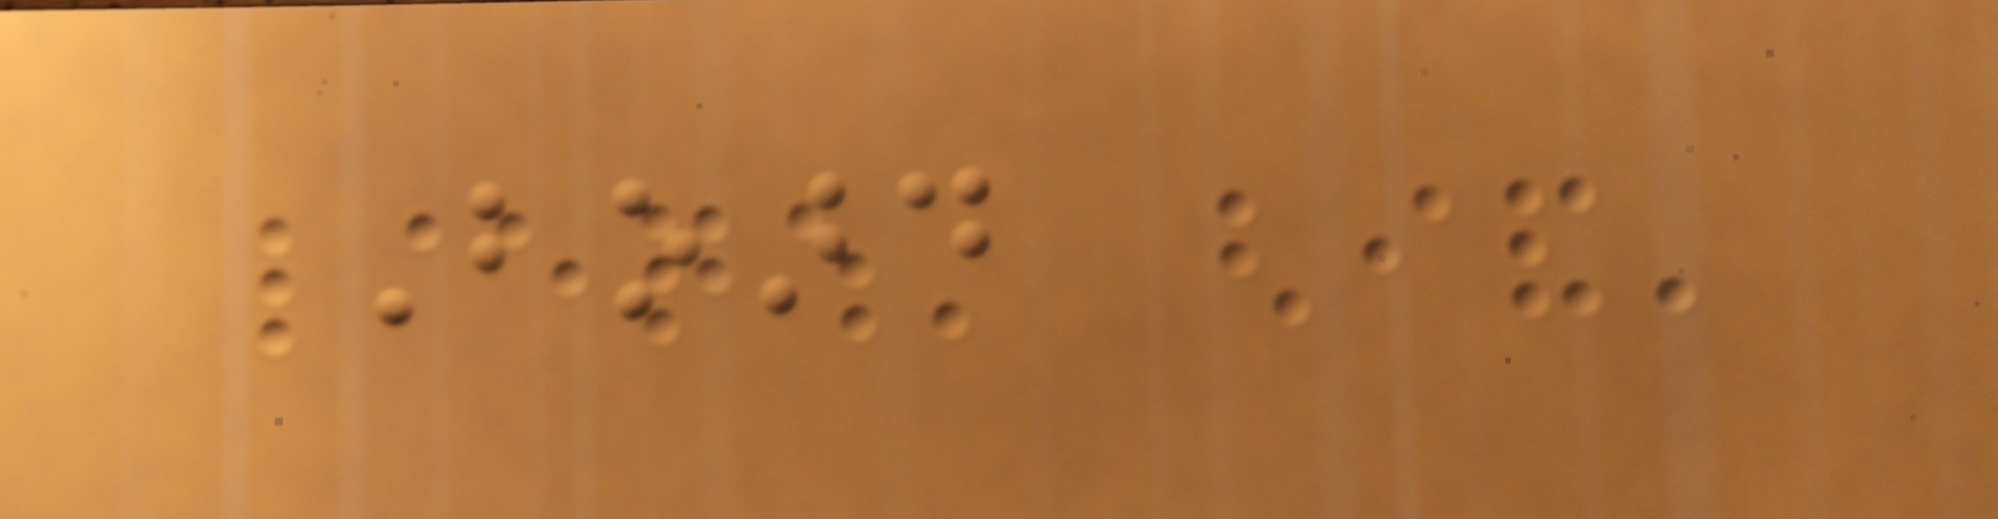Board
